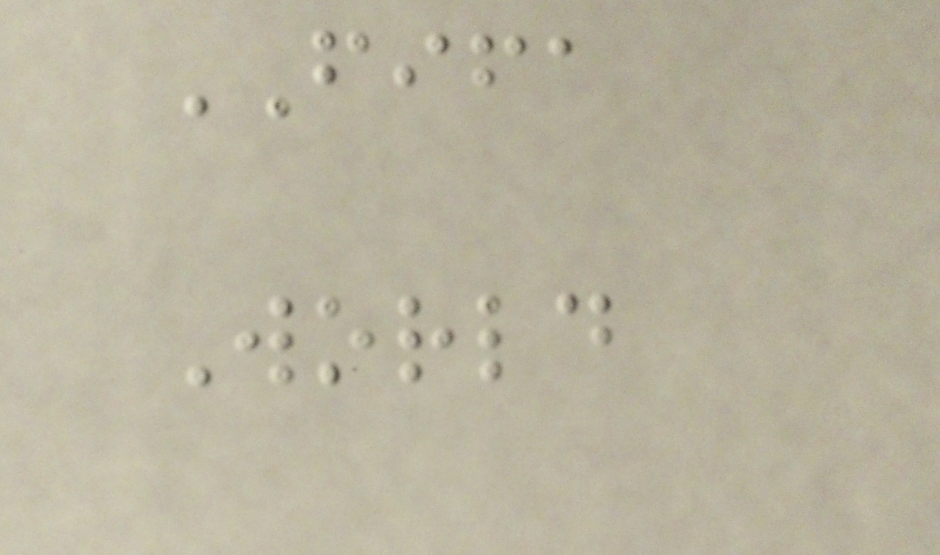FIFA
World
